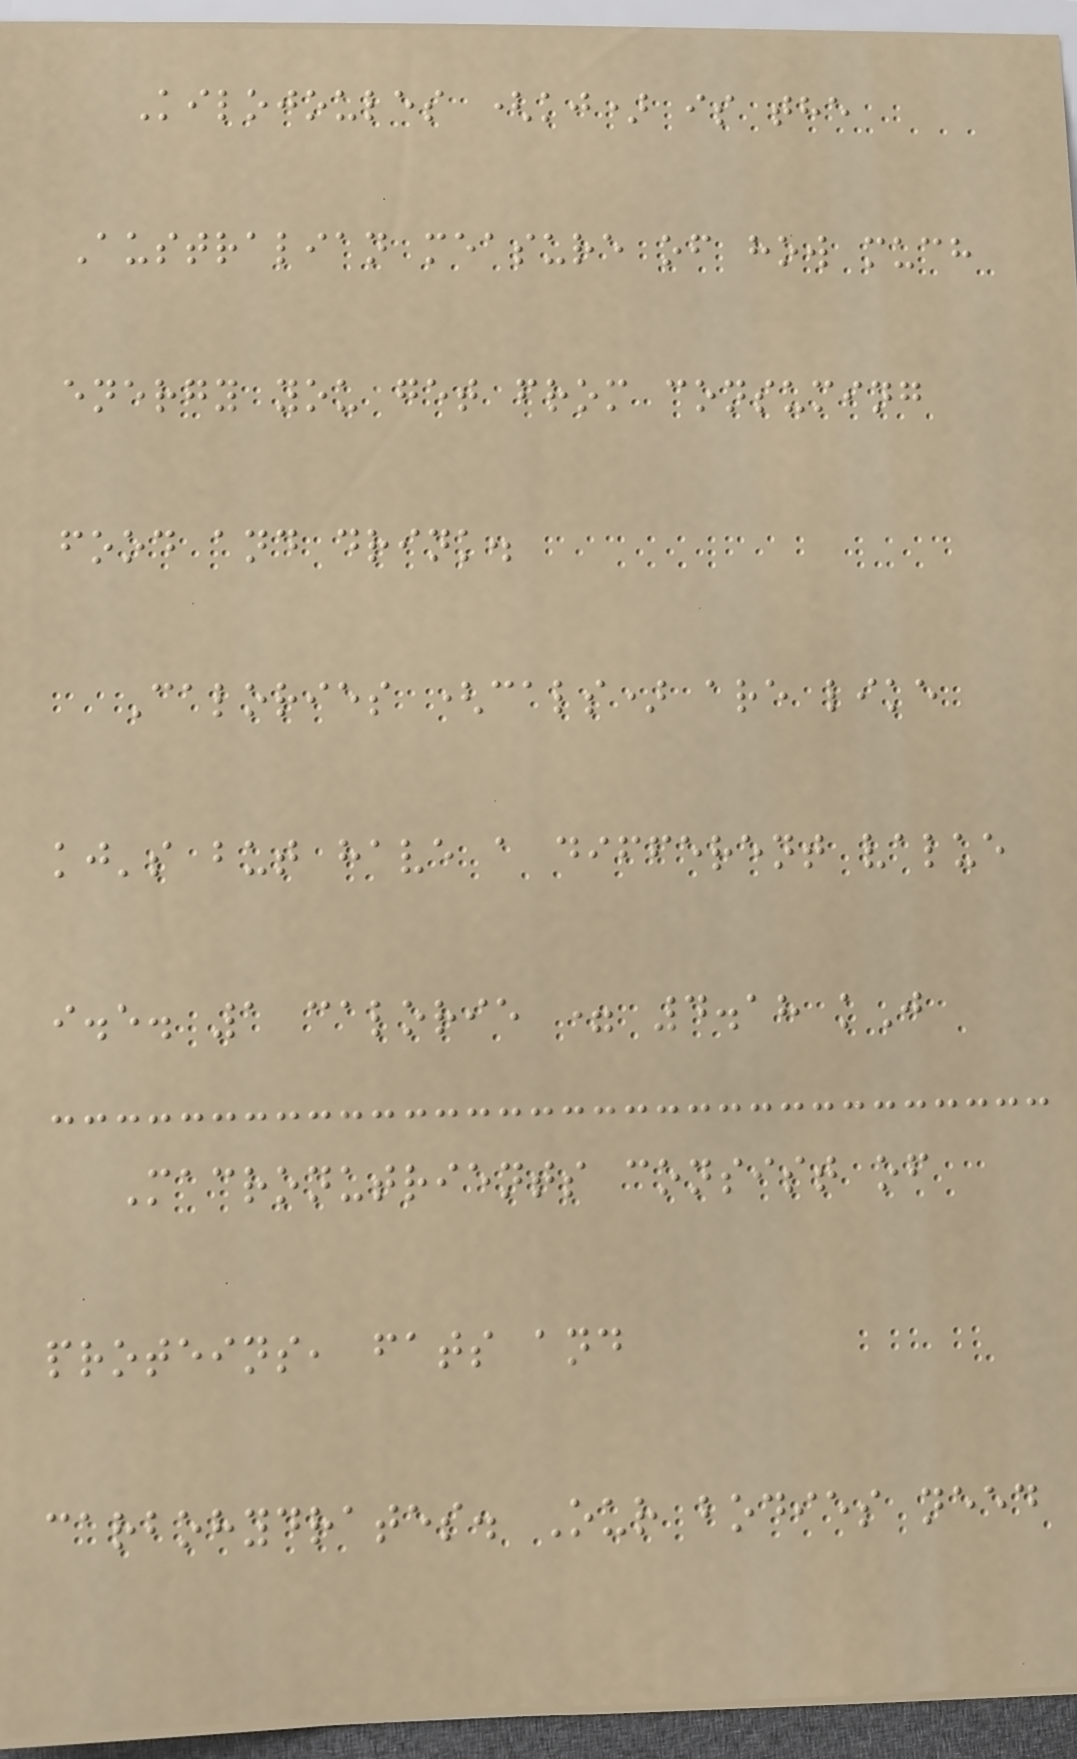Kilojoules (kj) is the
Australian measure of how much
energy you get from consuming
food and drink.
Calories (cals) are like
kj's but have a different value
i.e. 1 calorie = 4.18 kJ
Macronutrients consist of
proteins, fats and
carbohydrates. Our bodies need
